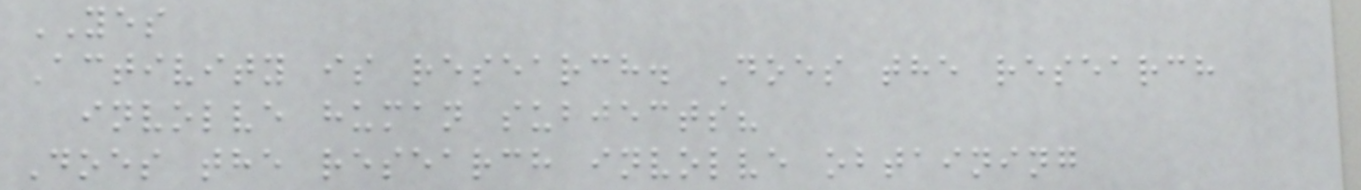YES
Activity is research. Does the research
involve human subjects?
Does the research involve obtaining
